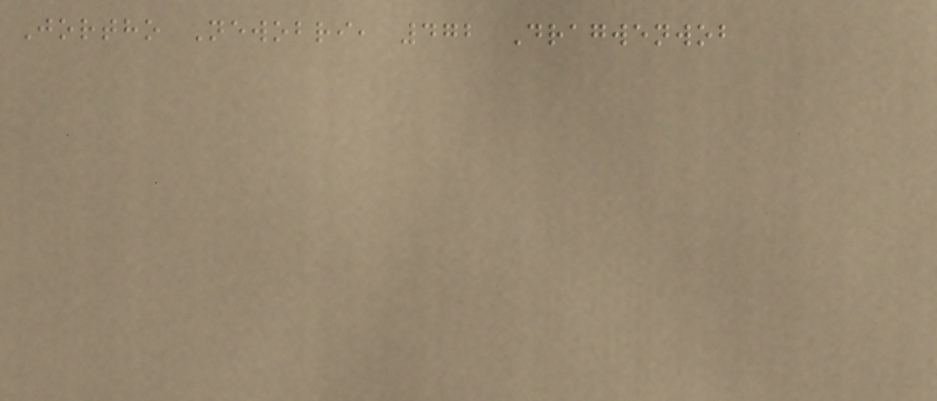Jortho Newobri, 472 Dragwenwob
